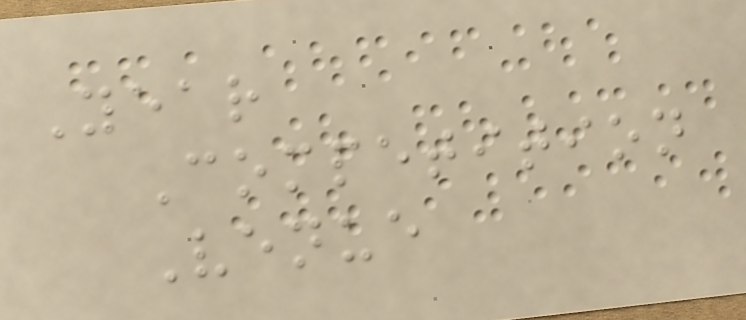Year
Competition
Venue
